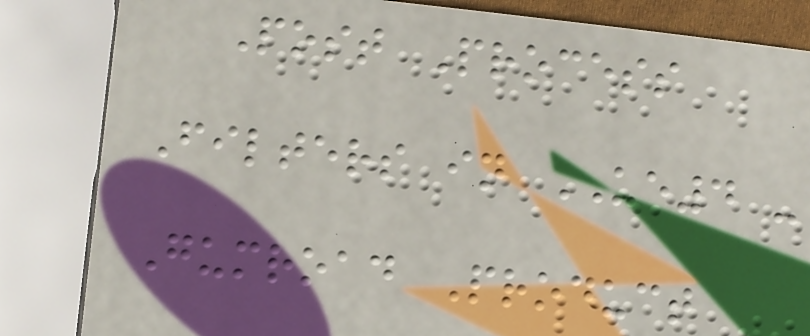Post Process
Filters in UE4 -
Gumroad Product
